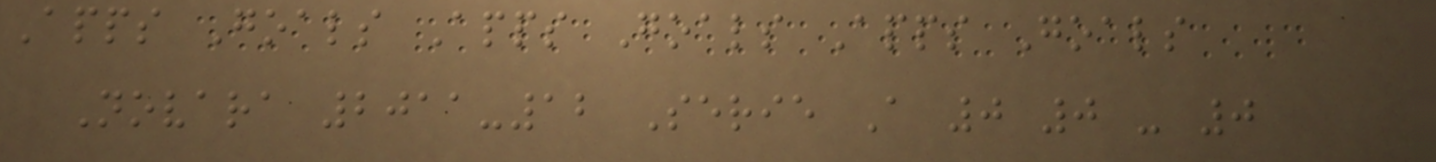Apps Goals Apps Goals Apps Goals
Novara 2011-12 Serie A 0 0 - 0
